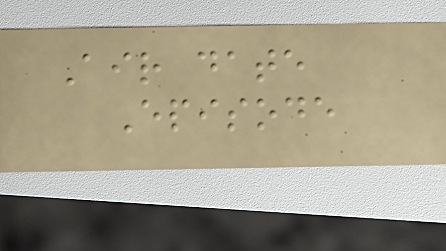Air date
Episode
